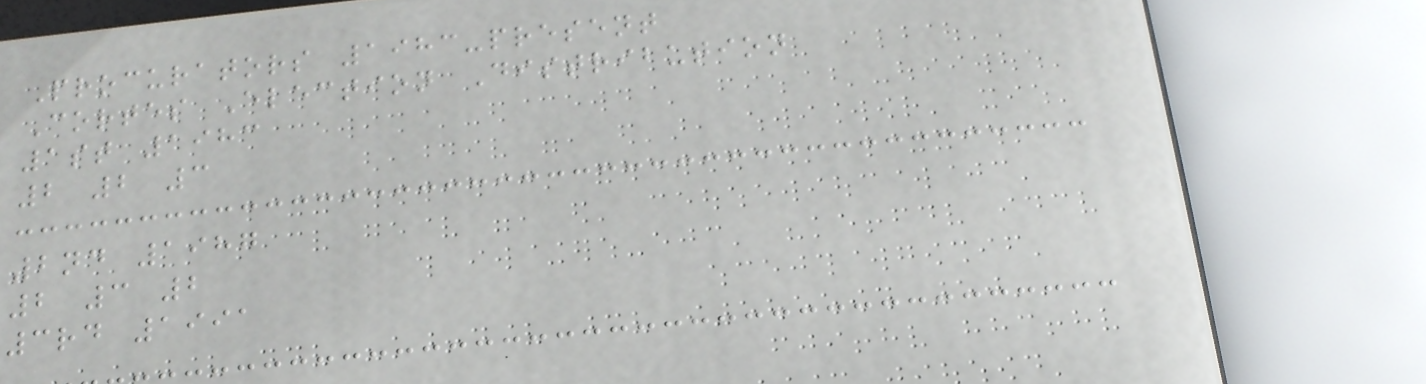Procurators 1983-present
Cortes Election Distribution
1st 1983
2 2 3
2nd 1987
2 3 2
3rd 1991
